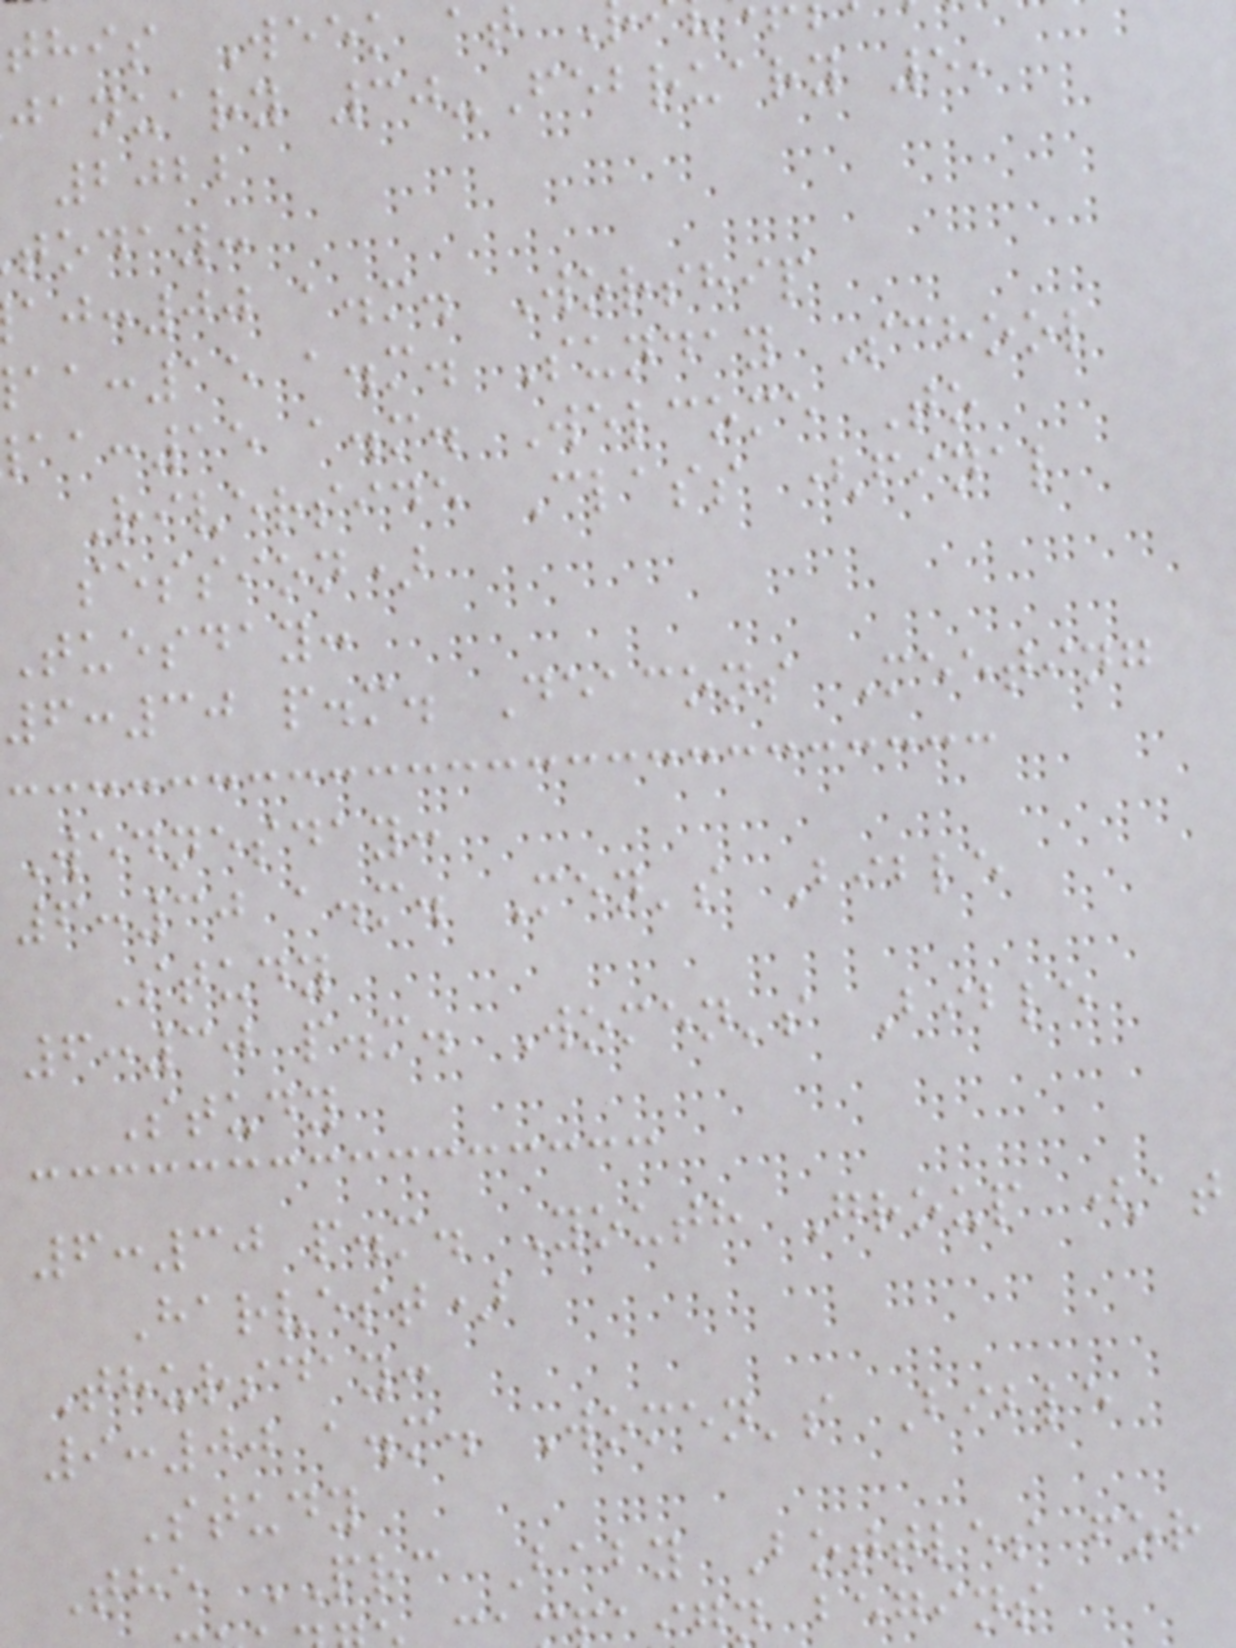this Week at
january 30-February 5,
2022
today:
:00 a.m. Worship
:15 a.m. Sunday School
:15 a.m. Welcome To
Riverside Class (final
session)
tuesday:
6:30 p.m. Deacons Meeting
Wednesday:
6:30 a.m. Men's Bible
Study
6:30 p.m. Women's Bible
Study
6:30 p.m. Youth Group (at
Harvest)
Thursday:
9:00 a.m. Women's Bible
Study
The PRC Baby Bottles for
gn begins
